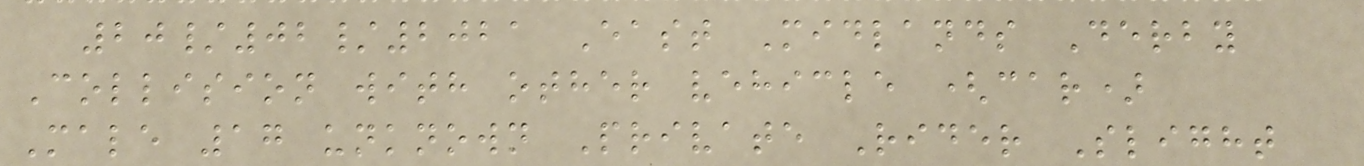20/02/2021 East Midlands Derby
Collision with other vehicle (car)
Male 17 unknown Private Rider Slight
